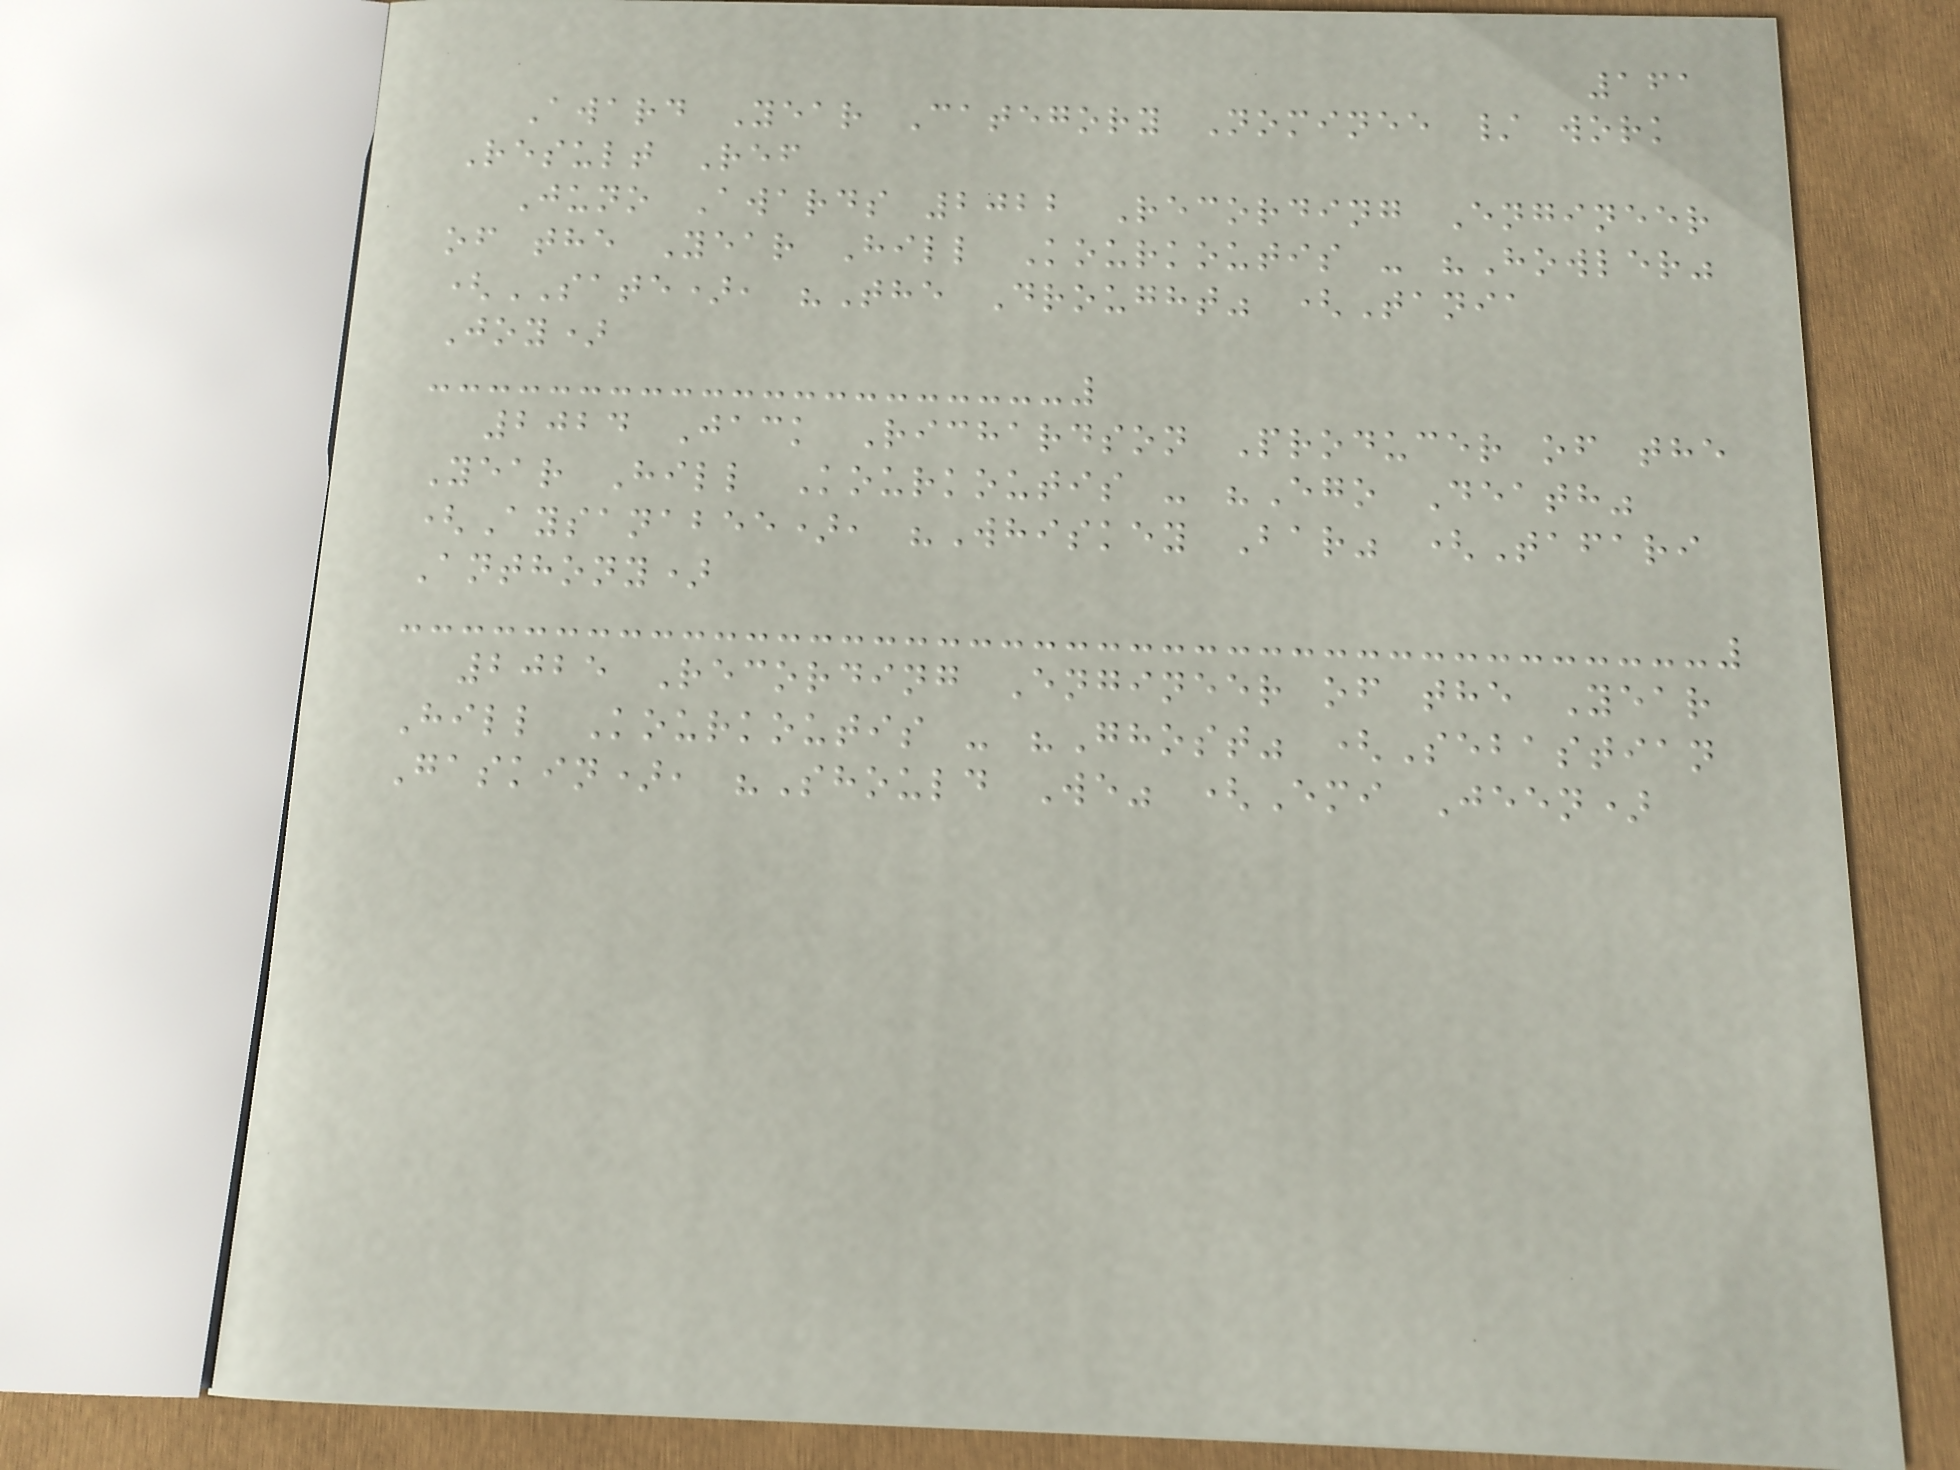161
Award Year Category Nominee / work
Result Ref
Juno Awards 2022 Recording Engineer
of the Year Hill Kourkoutis - "Howler"
(SATE), "The Drought" (Tania
Joy)
2024 Jack Richardson Producer of the
Year Hill Kourkoutis - "Ego Death"
(Aysanabee), "Whiskey Bar" (Tafari
Anthony)
2025 Recording Engineer of the Year
Hill Kourkoutis - "Ghost" (Sebastian
Gaskin), "Should We" (Emi Jeen)
